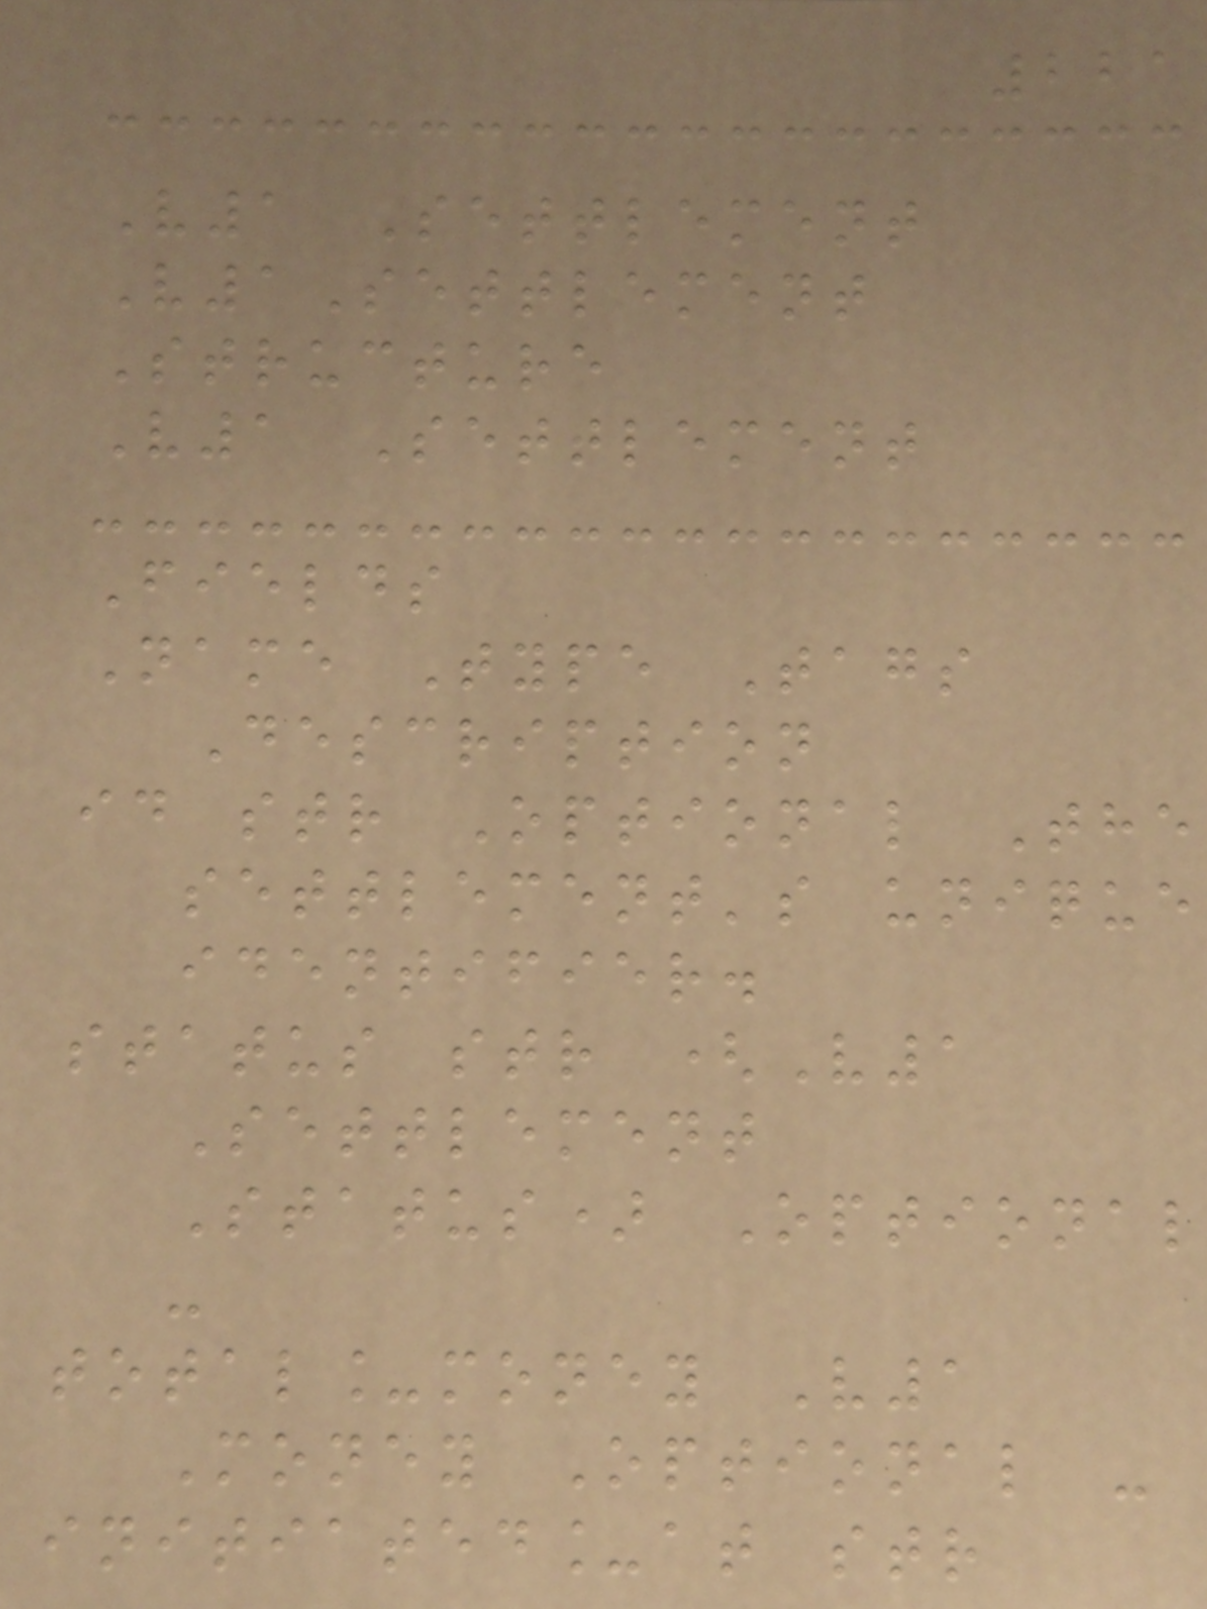221
V1 Settlement
V1Settlement
Structure
V1 Settlement
Fields
Name Type Tags
Description
id str Optional The
settlement's unique
identifier.
status str (V1
Settlement
Status) Optional
-
total_money V1
Money Optional -
initiated_at str
